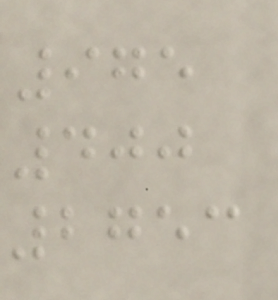975
400
2753
